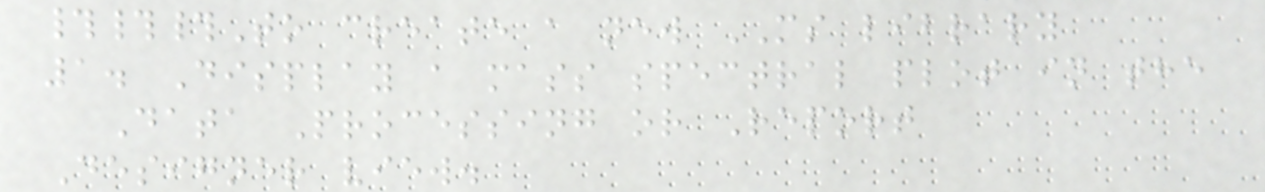###To create a new MS library
1. Display a mass spectral plot in the
Data Processing or Report
Designer view.
